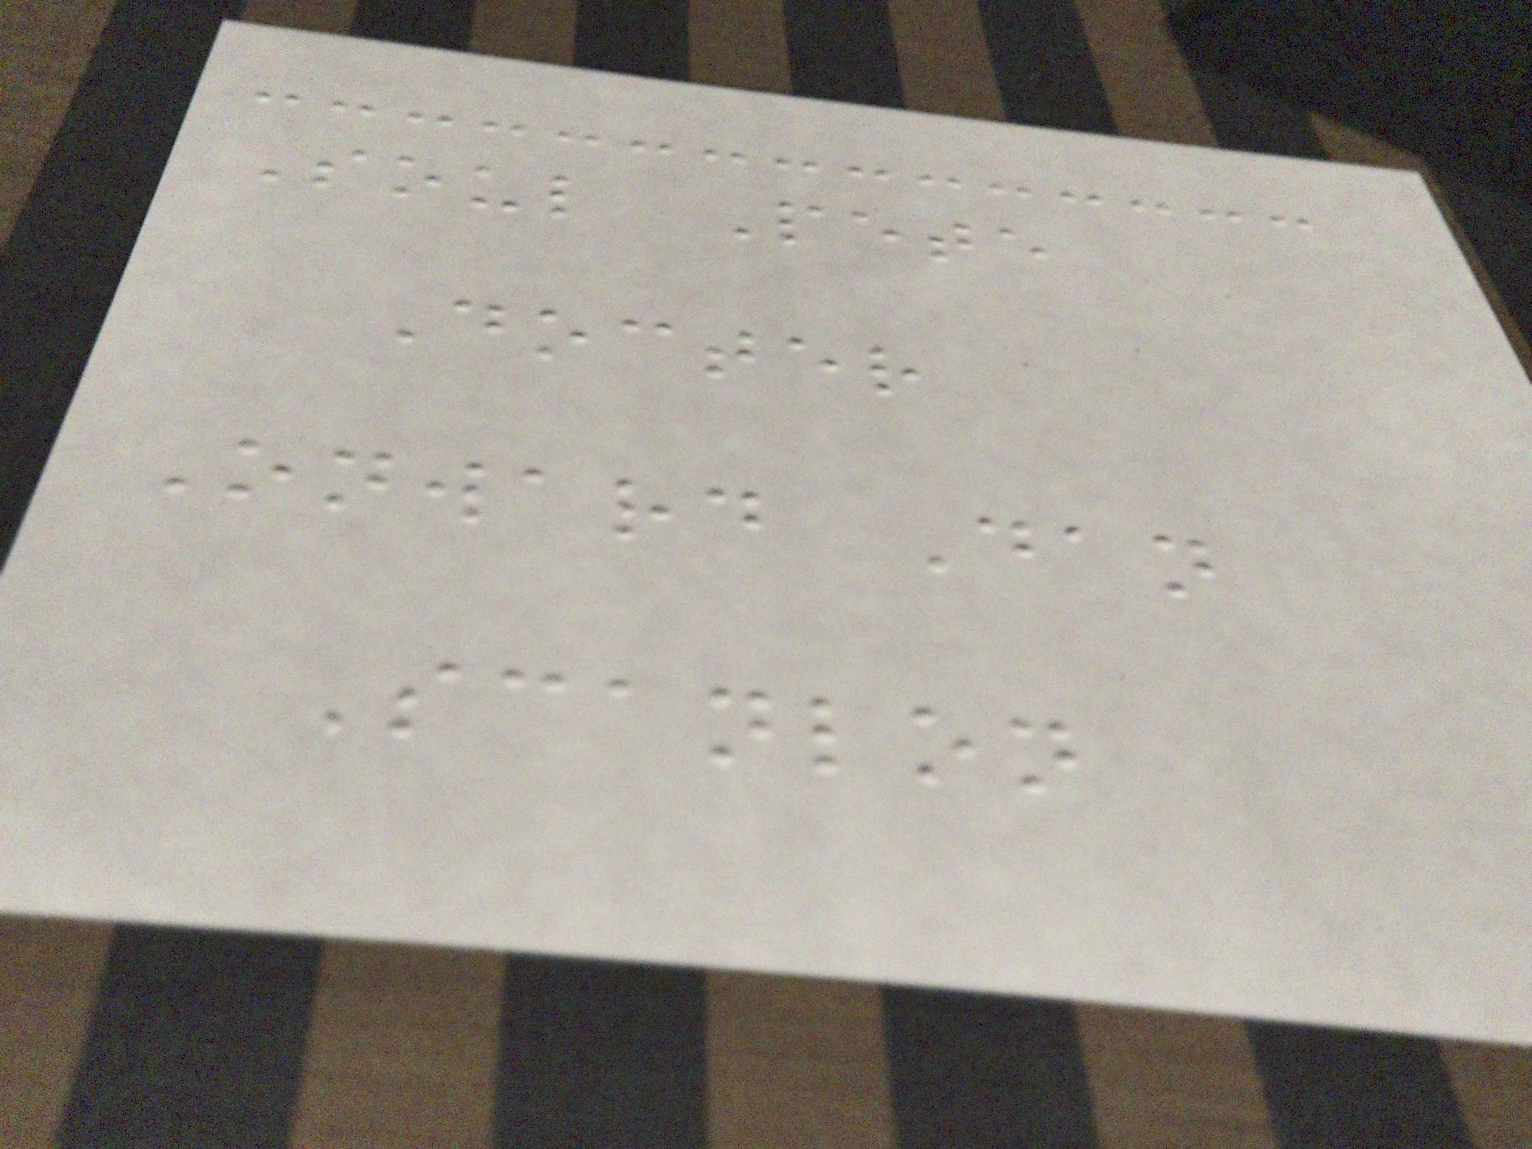Soul Pete
Docter
Onward Dan
Scanlon
